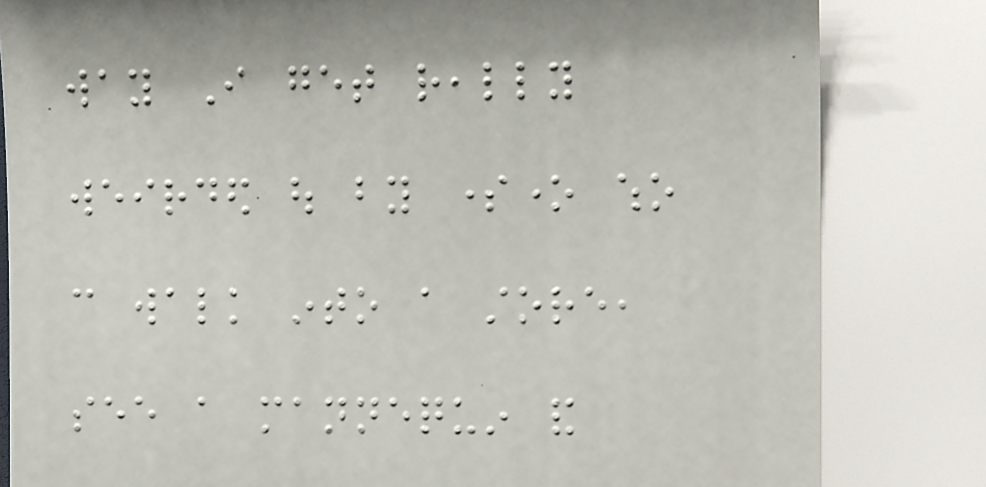way I get really
weirded out by someone who
can walk into a store,
see a mannequin and
